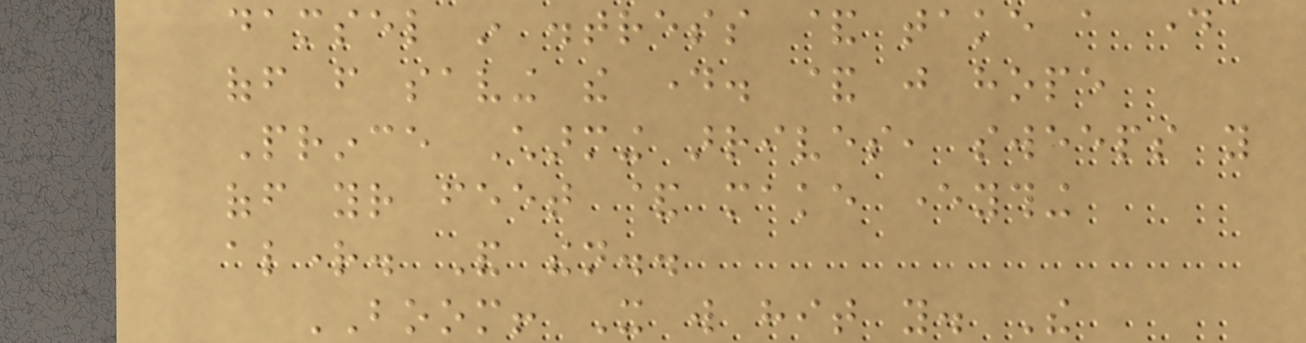damsel in distress & take a day
off from saving the day. & just hope
Prince Charming arrives, sweeps you
off your feet & make everything
alright. And then..
BOOM! It will hit you. The
